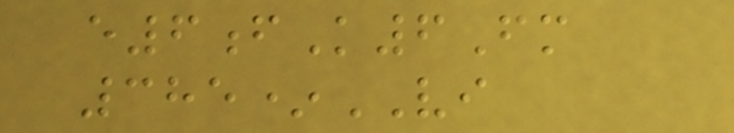e6fK6Fm
385*VI
